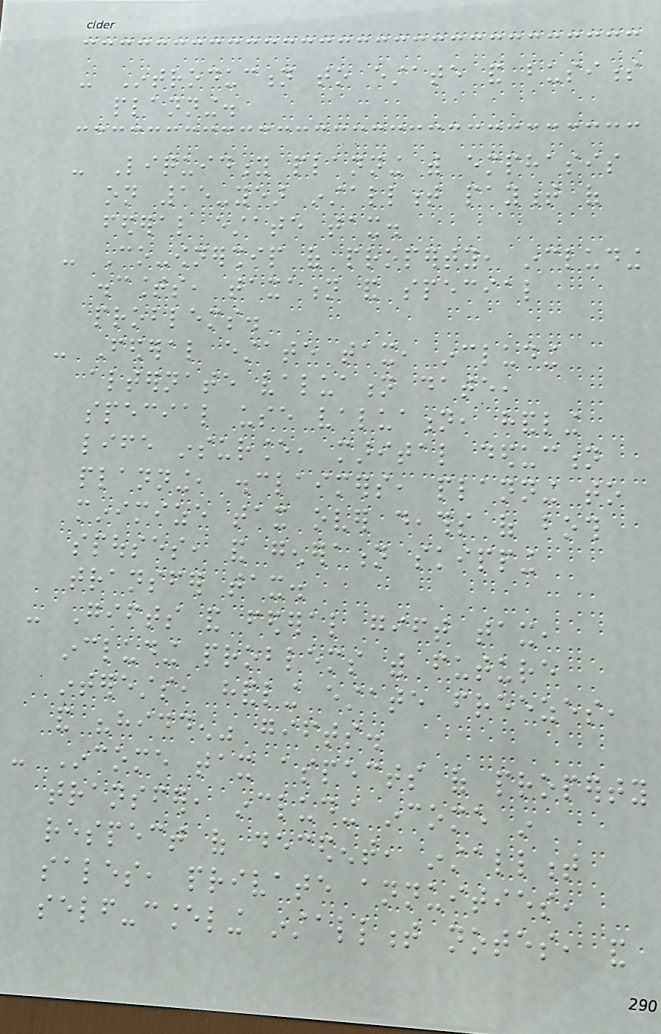- Introduction to estate and business
planning.
- Liquidity planning with emphasis
on 15-year installment payment of
federal estate tax.
- Co-ownership of property, including
discounts, taxation and special
problems.
- Federal estate tax, including
alternate valuation date,
special use valuation, handling
life insurance, marital deduction
planning, disclaimers, planning to
minimize tax over deaths of both
spouses, and generation skipping
transfer tax.
- Gifts and federal gift tax,
including problems with future
interests, handling estate freezes,
and "hidden" gifts.
- Income tax aspects of property
transfer, including income in
respect of decedent, installment
sales, private annuities,
self-canceling installment notes, and
